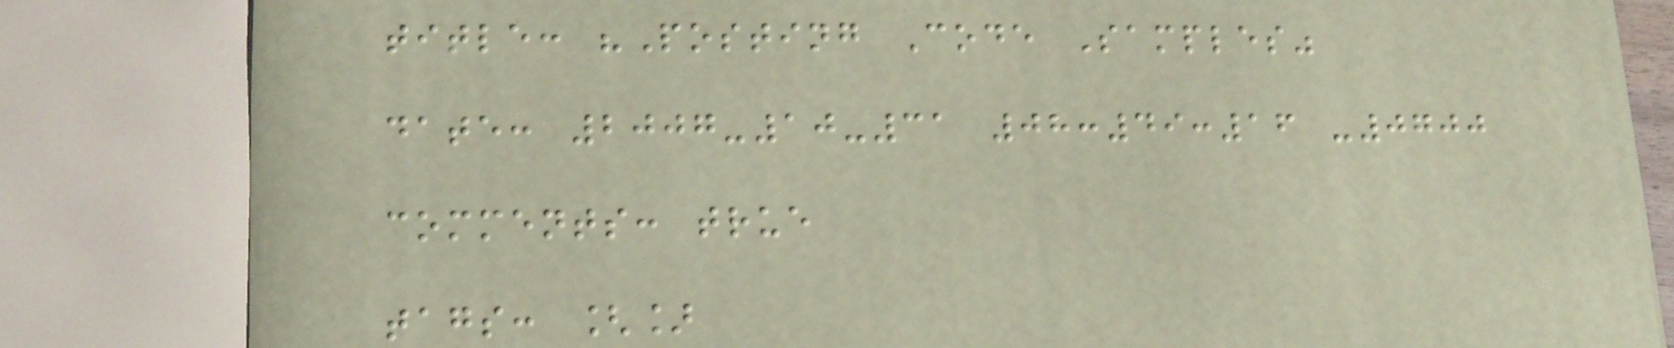title: "Posting Code Samples"
date: 2007-10-31 08:49:16 -0700
comments: true
tags: []
